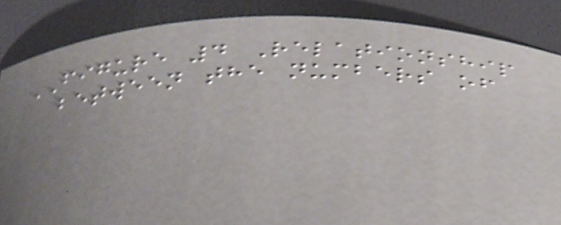FIGURE 4 Relationship
between the numbers of
